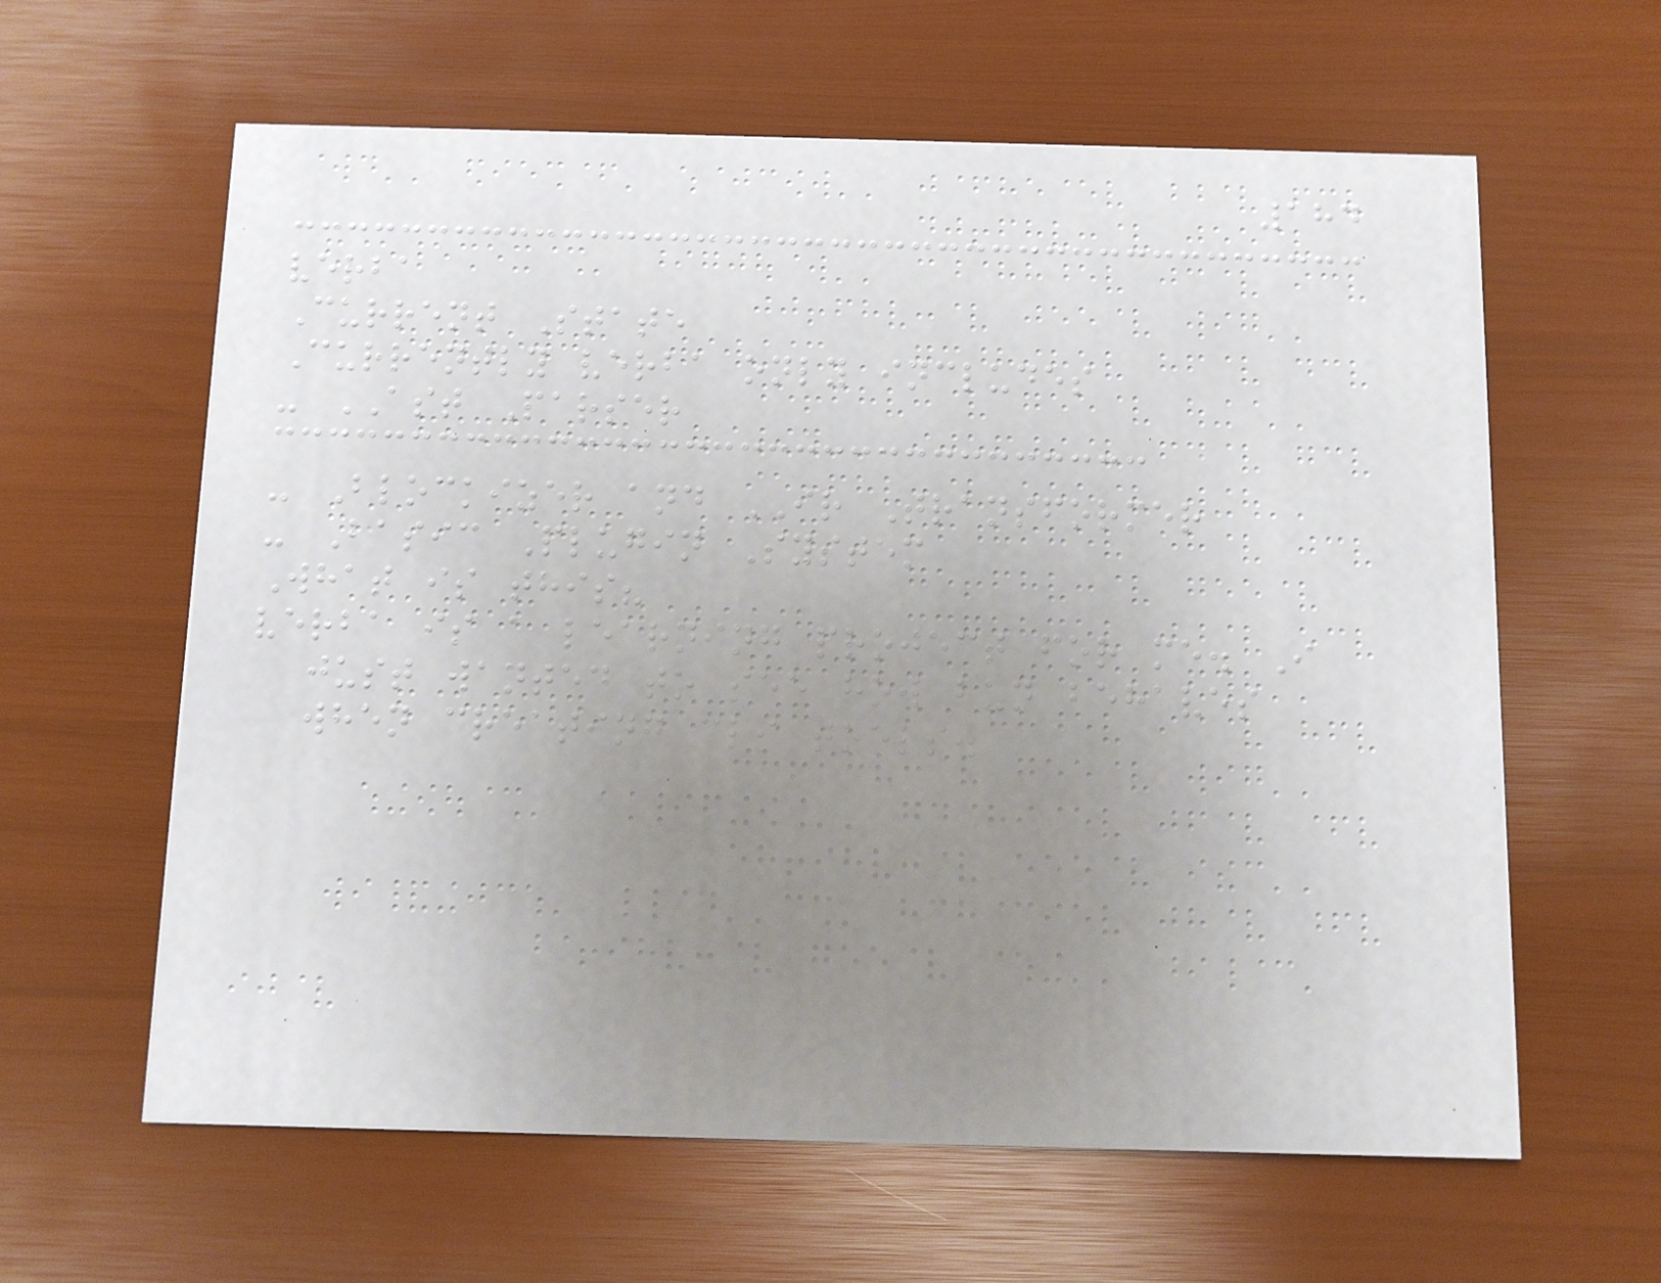184
verba
Current State
Currently verba only includes
- AST Parser
- Blockizer and IR Transformer
- Basic Plugin System
What is this?
verba is a learning project for me. I
just wanted to see how bun behaves
when creating cli tools.
